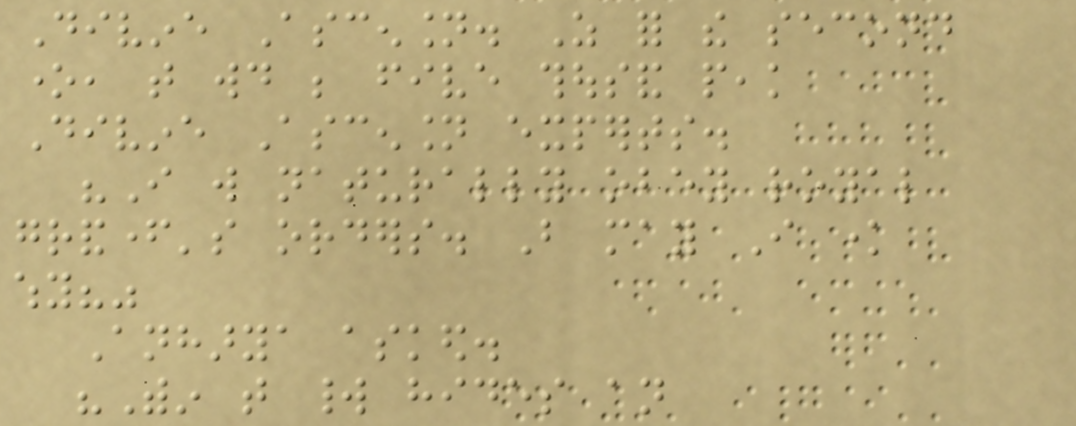Divine Ascension. As for the second
one, that would be five thousand peak
Divine Ascension experts.
"I will naturally obey royal
grandfather's orders. But may I know
why?"
Anharya asked.
"Within that world hides an
